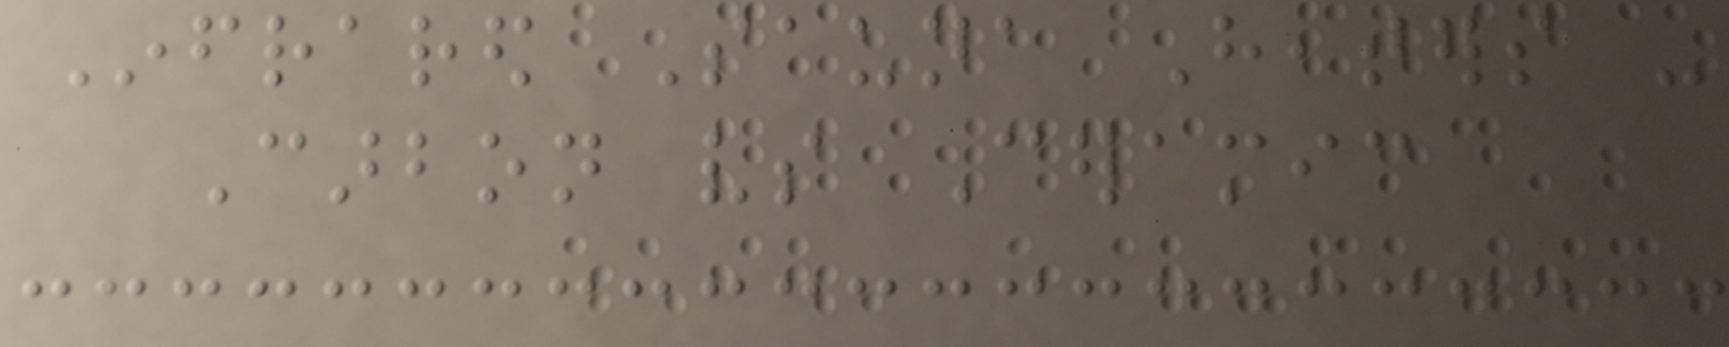Infrared Sauna Heaters -
Carbon vs Ceramic
